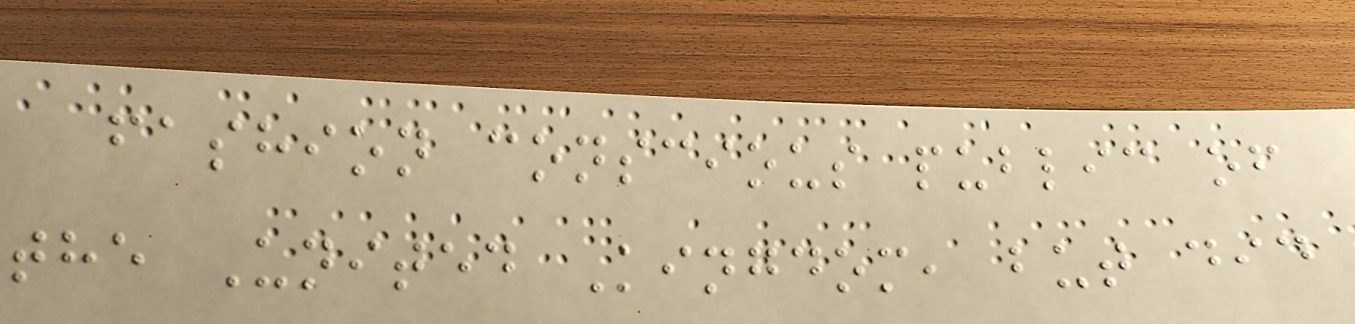fashion conscious public of
the United Kingdom, but did
